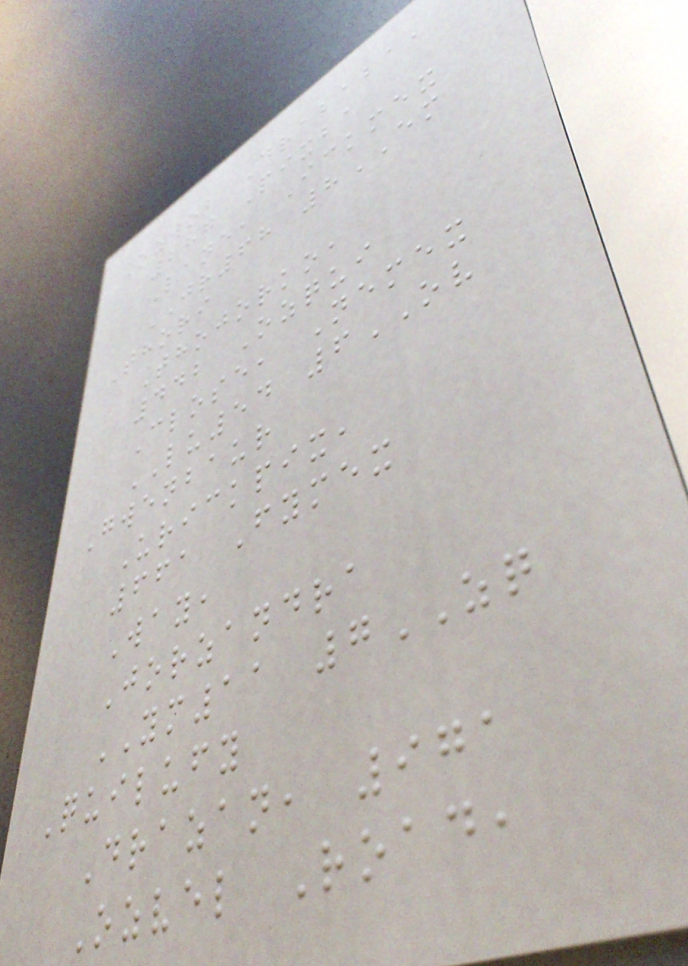Ozwob Drababa,
287 Pixba
Lane, Ickmex
JR68 8EM
Thori
Thojorko,
442 Ozqui
Close, Nemex
LU54 6OV
Gwenbaur
Urickpix,
661 Fymex
Way,
Jorzandra
YM11 7ZQ
Quilufy
Drazan, 971
Ozvel Road,
